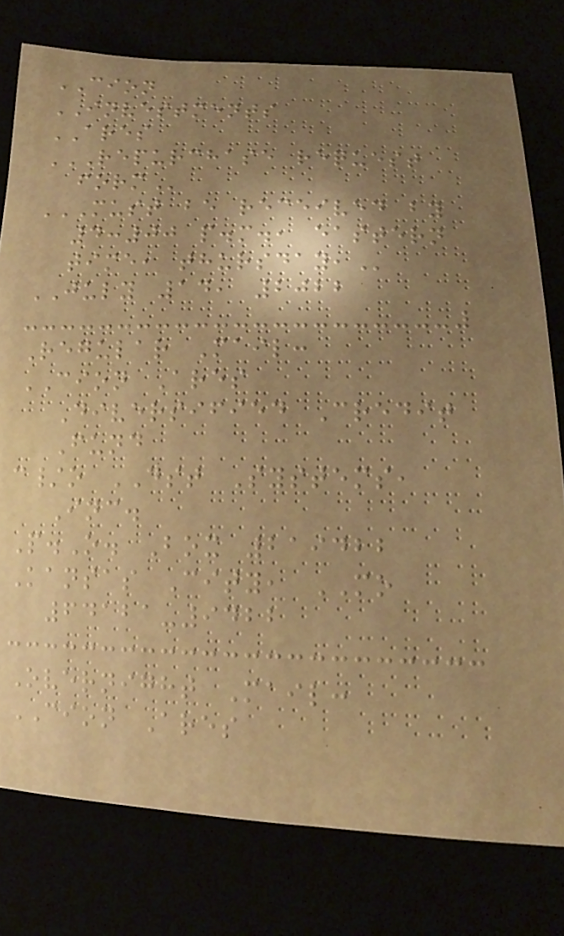CION
INVESTMENTS
ARES
REPURCHASE REQUEST
FORM
MUST BE RECEIVED BY
4:00 P.M., EASTERN
TIME, THURSDAY,
JULY 14, 2022
Regular Mail:
CION Ares
Diversified Credit
Fund
c/o DST Systems,
Inc.
P.O. Box 219422
Kansas City, MO
64121-9422
Overnight Mail:
CION Ares
